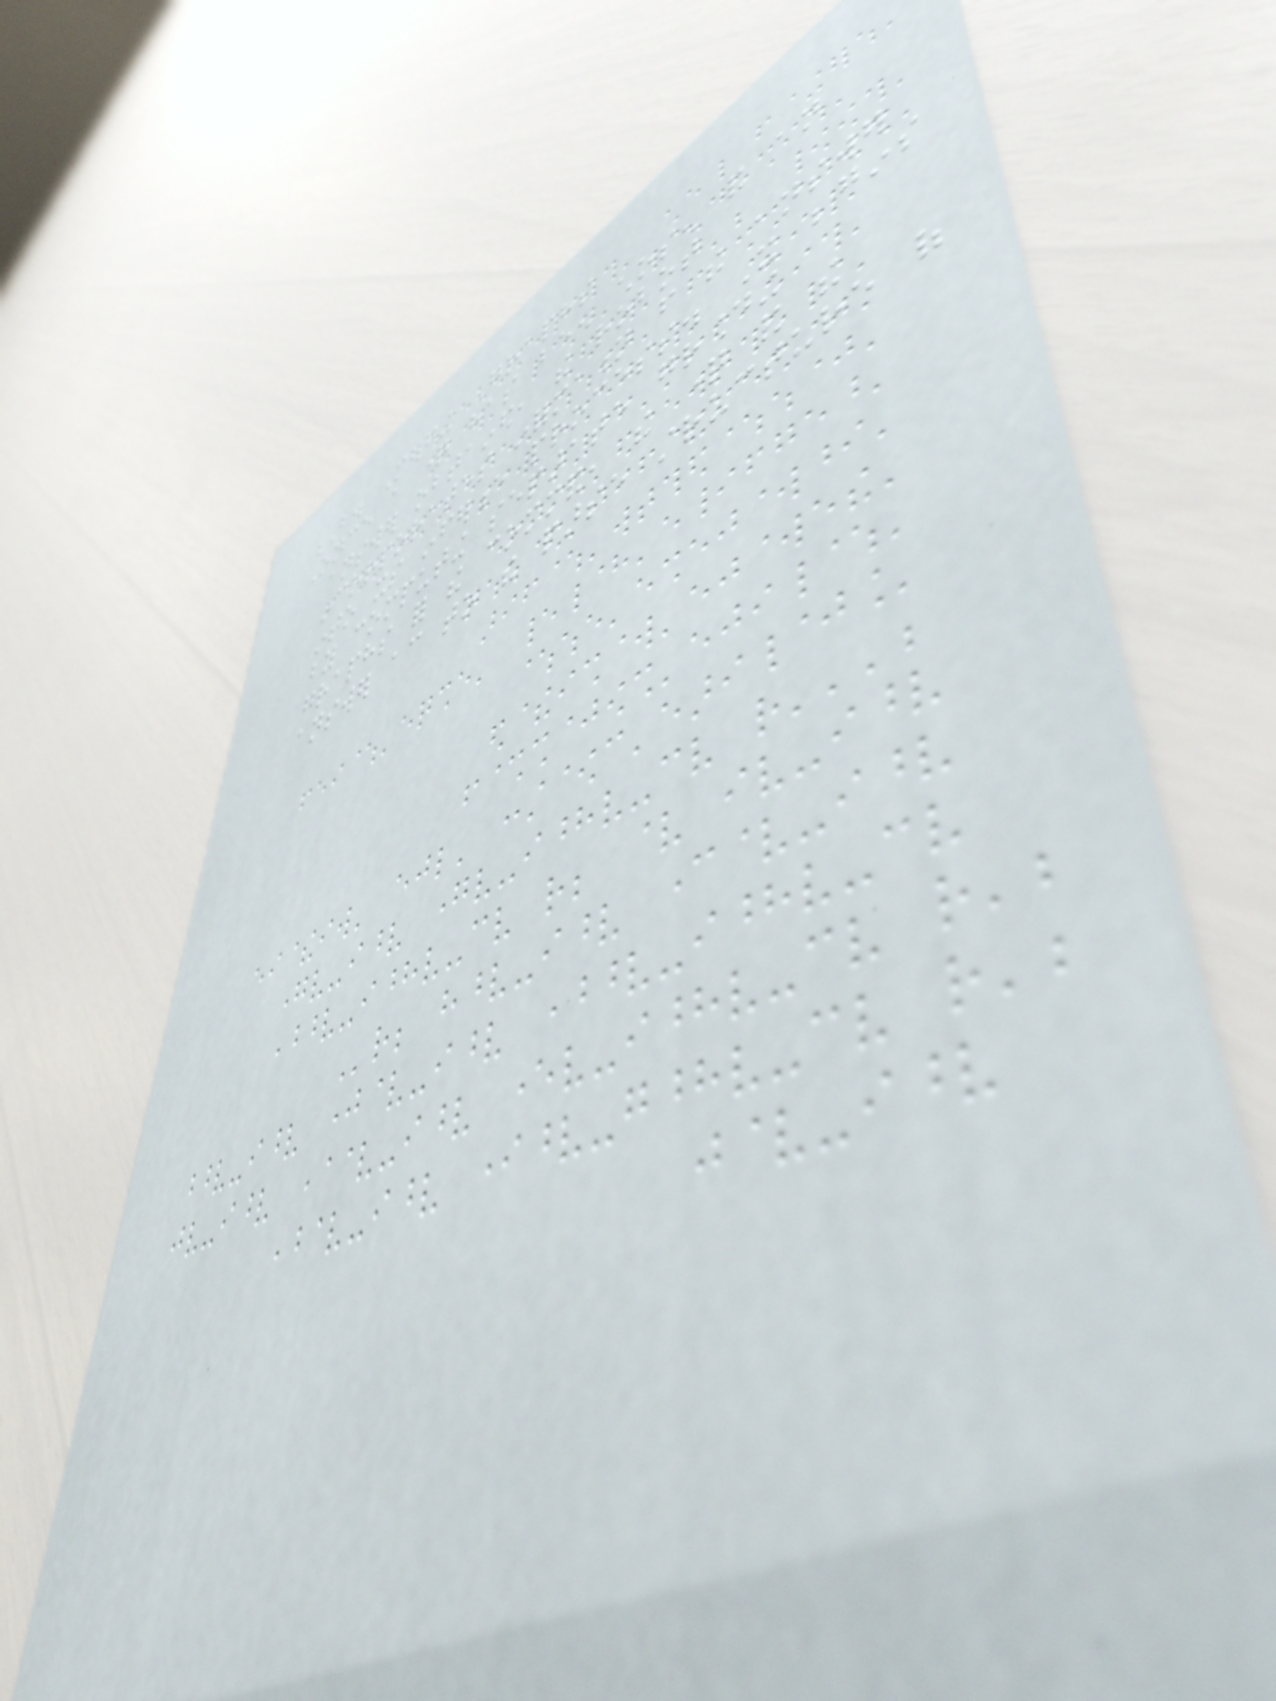B. Merging Graphs
Once a question has been chosen and an
answer obtained, the robot
incorporates information from the answer
into its inference process. It begins
by computing separate grounding
graphs for the command, the question and the
answer according to the parse structure of
